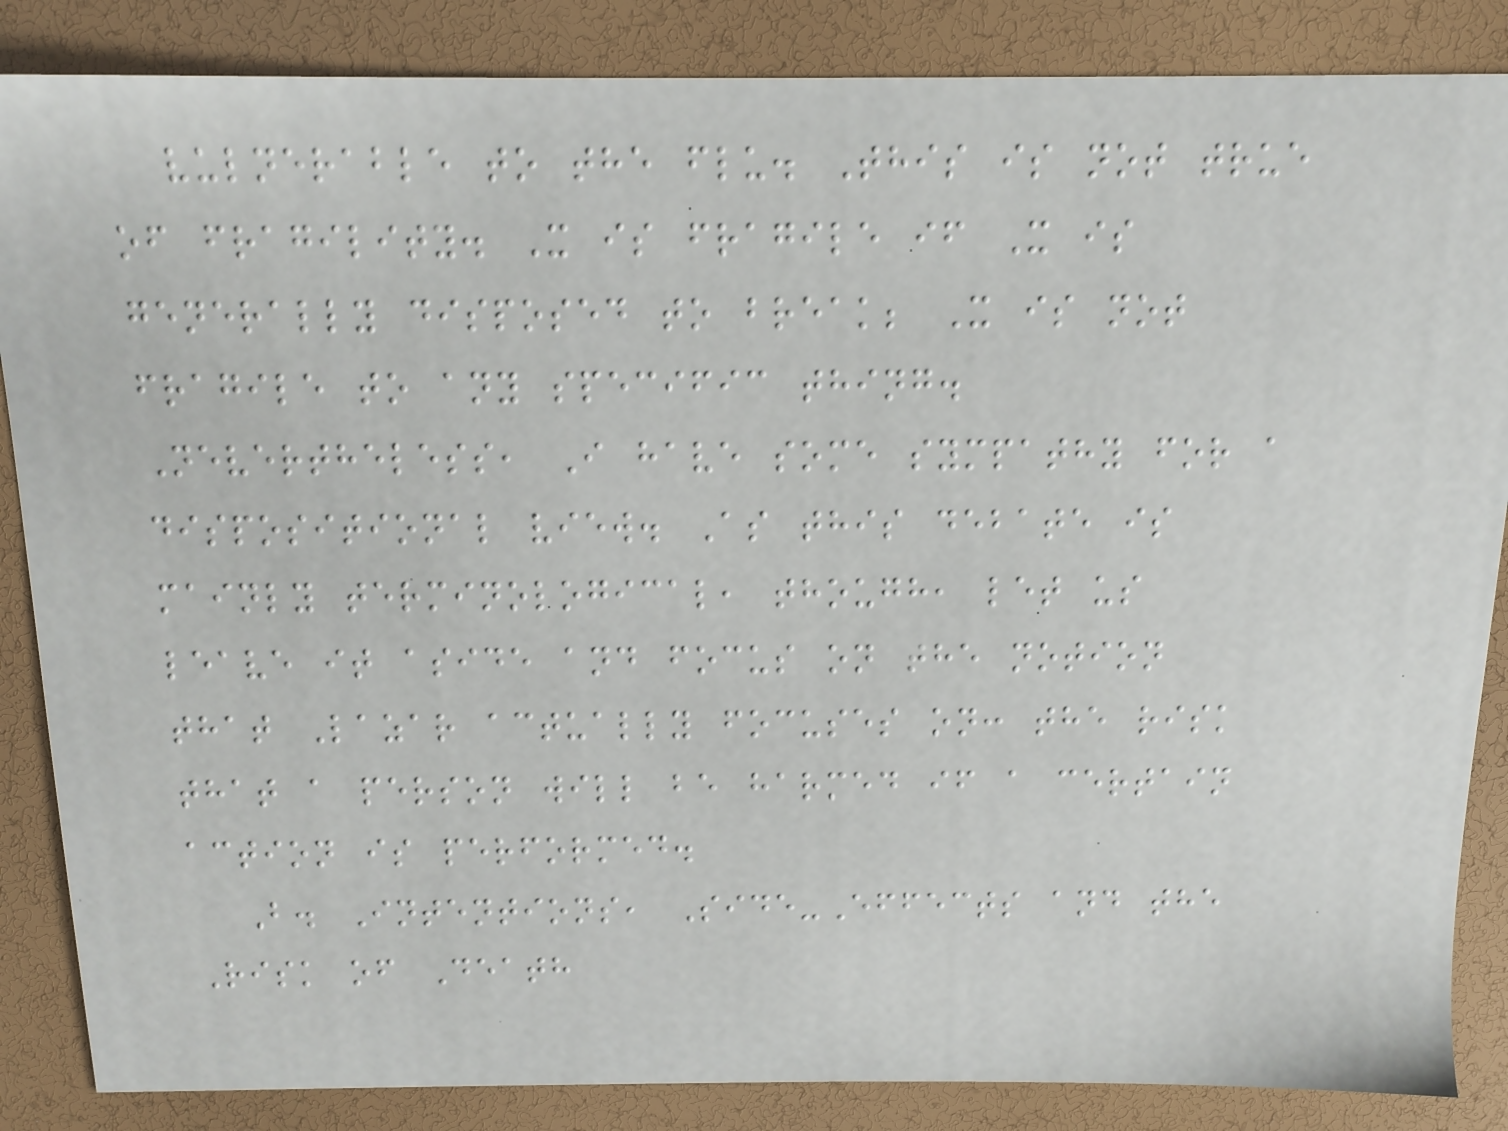vulnerable to the flu. This is not true
of fragility. X is fragile if X is
generally disposed to break; X is not
fragile to any specific thing.
Nevertheless, I have some sympathy for a
dispositional view. As this debate is
mainly terminological, though, let us
leave it aside and focus on the notion
that Lazar actually focuses on: the risk
that a person will be harmed if a certain
action is performed.
B. Intentions, Side-Effects and the
Risk of Death
